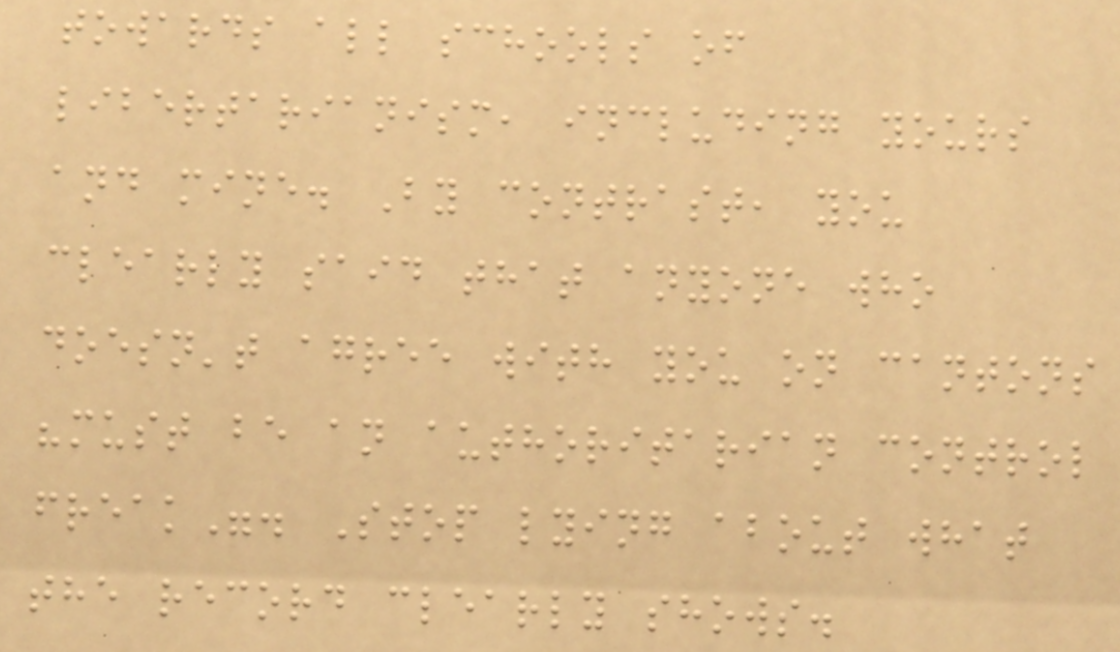towards all schools of
libertarianism, including yours
and mine. By contrast, you
clearly said that anyone who
doesn't agree with you on cantons
"must be an authoritarian control
freak". Stop lying about what
the record clearly shows.
